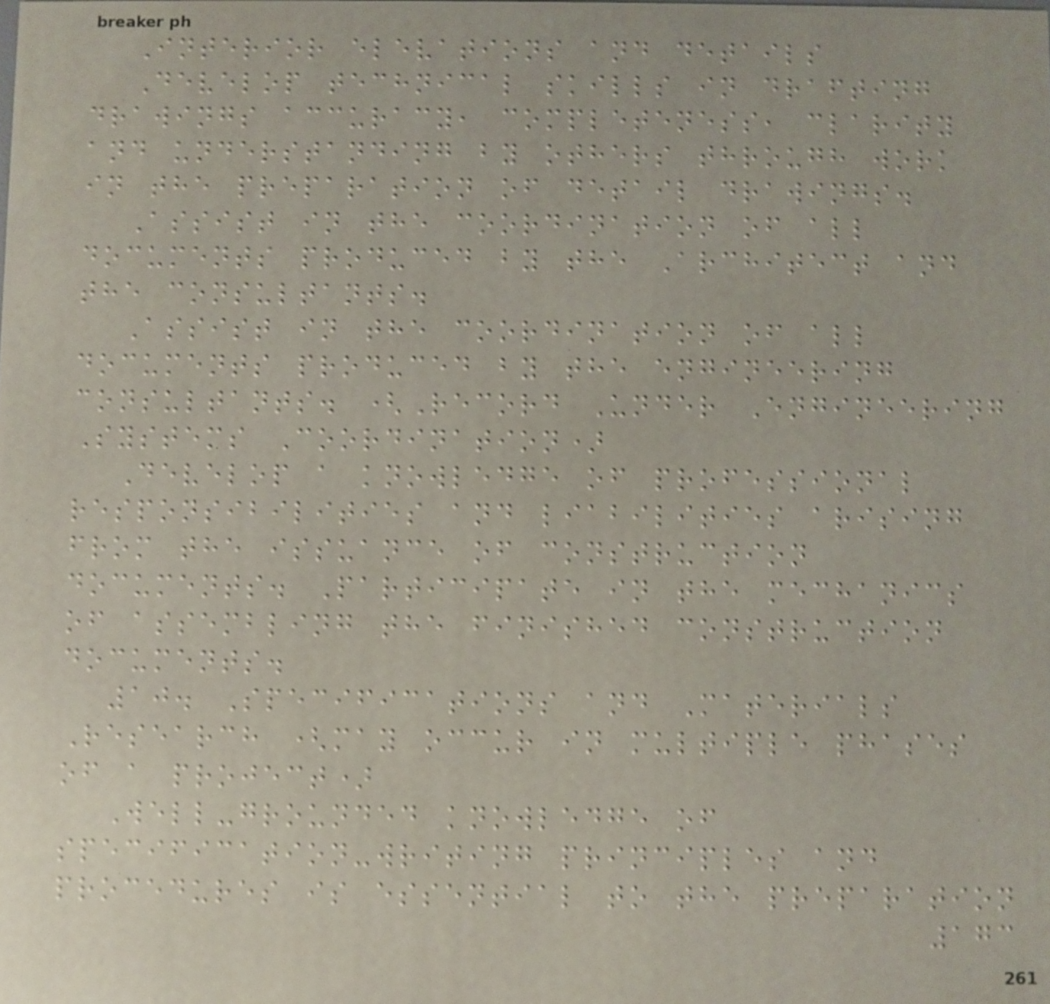Interior elevations and details
Develop technical skills in drafting
drawings accuracy, completeness, clarity
and understanding by others through work
in the preparation of detail drawings.
Assist in the coordination of all
documents produced by the Architect and
the consultants.
Assist in the coordination of all
documents produced by the engineering
consultants. (Record Under Engineering
Systems Coordination)
Develop a knowledge of professional
responsibilities and liabilities arising
from the issuance of construction
documents. Participate in the mechanics
of assembling the finished construction
documents.
10. Specifications and Materials
Research (may occur in multiple phases
of a project)
Well-grounded knowledge of
specification-writing principles and
procedures is essential to the preparation
173
